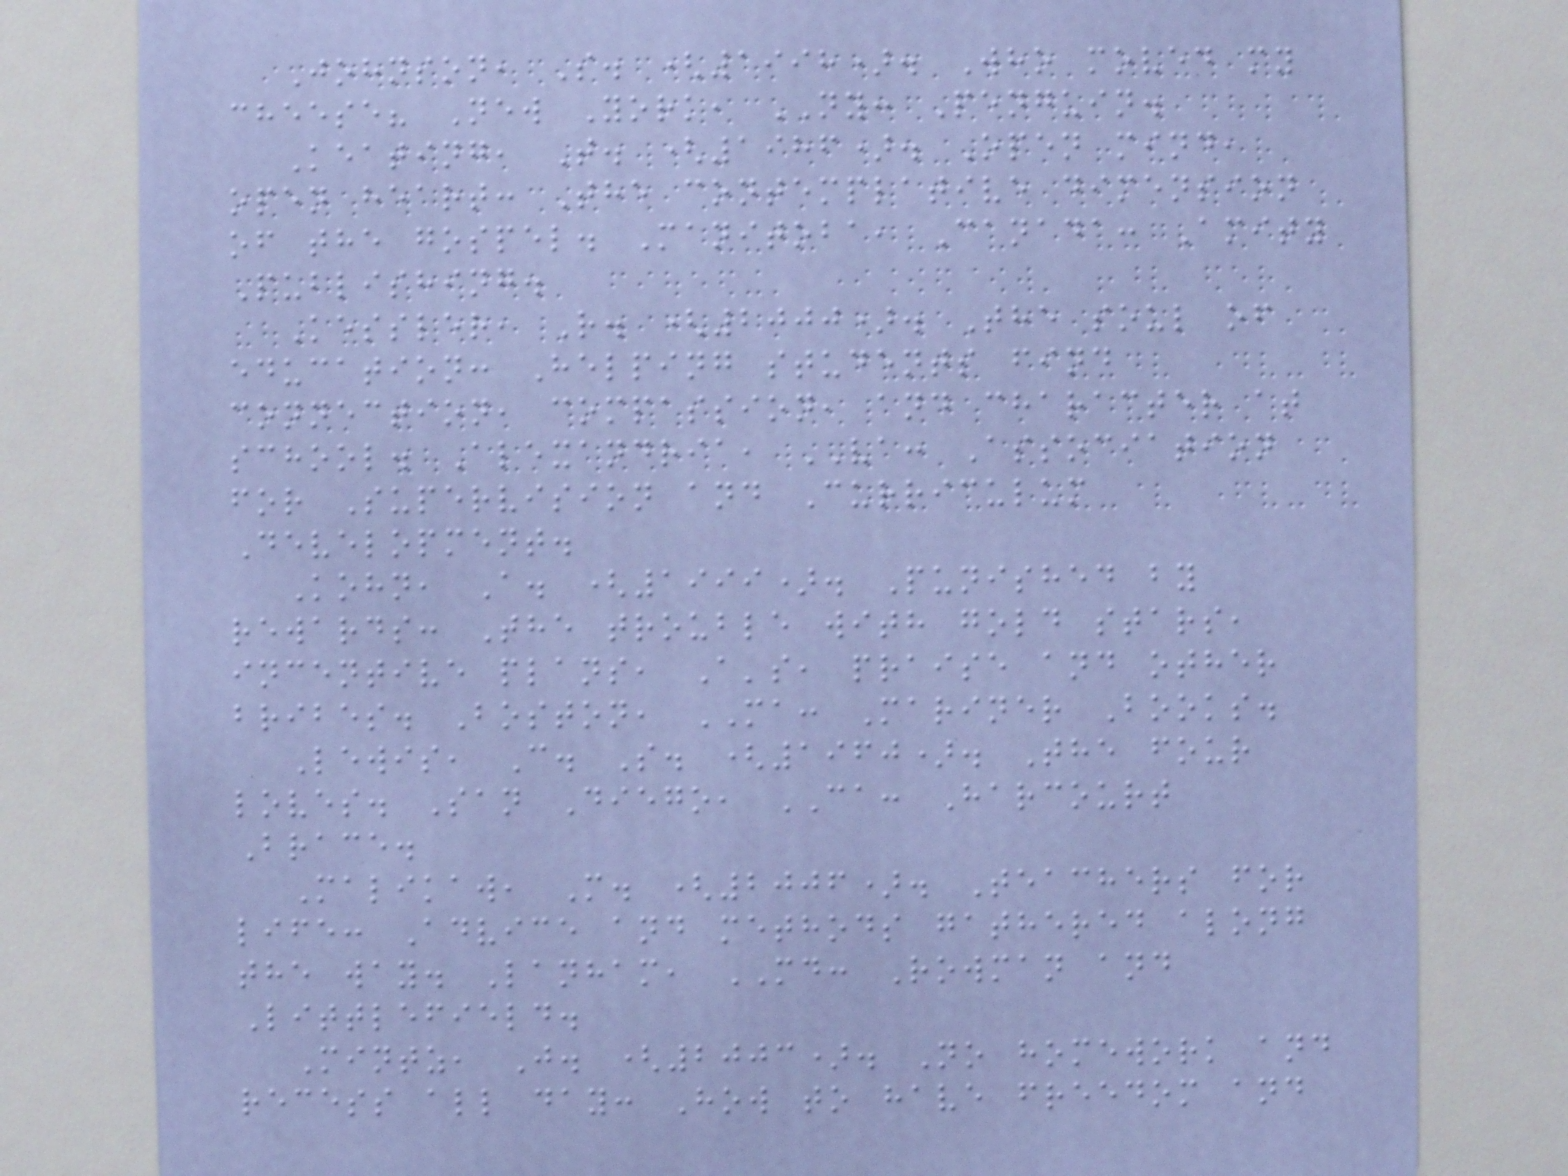Johnson, S. (1998). Who moved my
cheese? New York, NY: Penguin.
Keating, T. (1986). Open mind,
open heart: The contemplative dimension
of the gospel. Manitoba, Canada: Amity
Publishing.
Kessler, R. (2000). The soul of
education: Helping students find
connection, compassion, and character at
school. Alexandria, VA: Association
for Supervision and Curriculum
Development.
Kohn, A. (1999). Punished by
rewards: The trouble with gold stars,
incentive plans, A's, praise and other
bribes. Boston, MA: Mariner Books.
Lewis, C. S. (1960). The four
loves. San Diego, CA: Harcourt
Brace.
Malikaw, M. (2006). Teachers for
life: Advice and methods gathered along
the way. Lanham, MD: Rowman and
Littlefield.
Mintz, J. (2003). No homework and
recess all day: How to have freedom and
